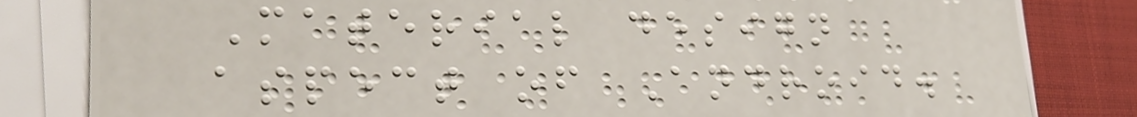Material design
aspect of Android.
